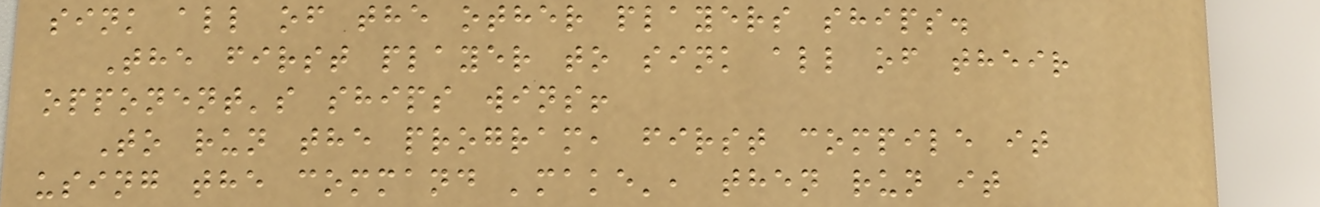sink all of the other players ships.
The first player to sink all of their
opponent's ships wins!
To run the program, first compile it
using the command 'make', then run it
